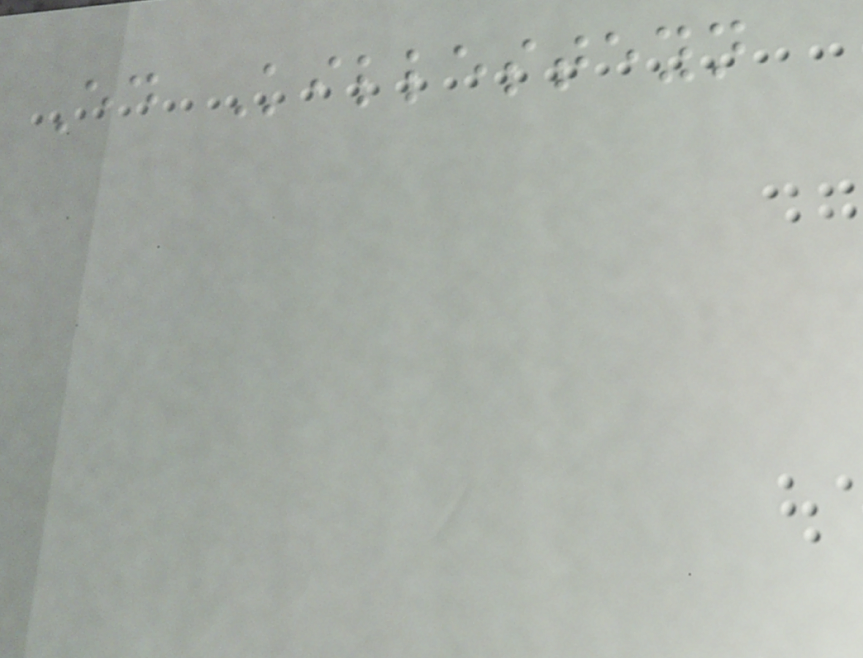Ed Killesteyn
